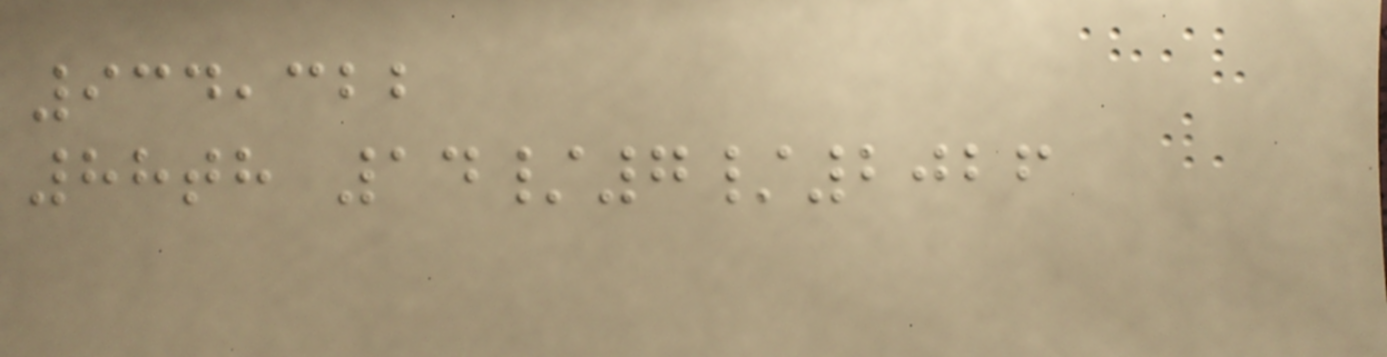934,322
88th 14/7/2026
